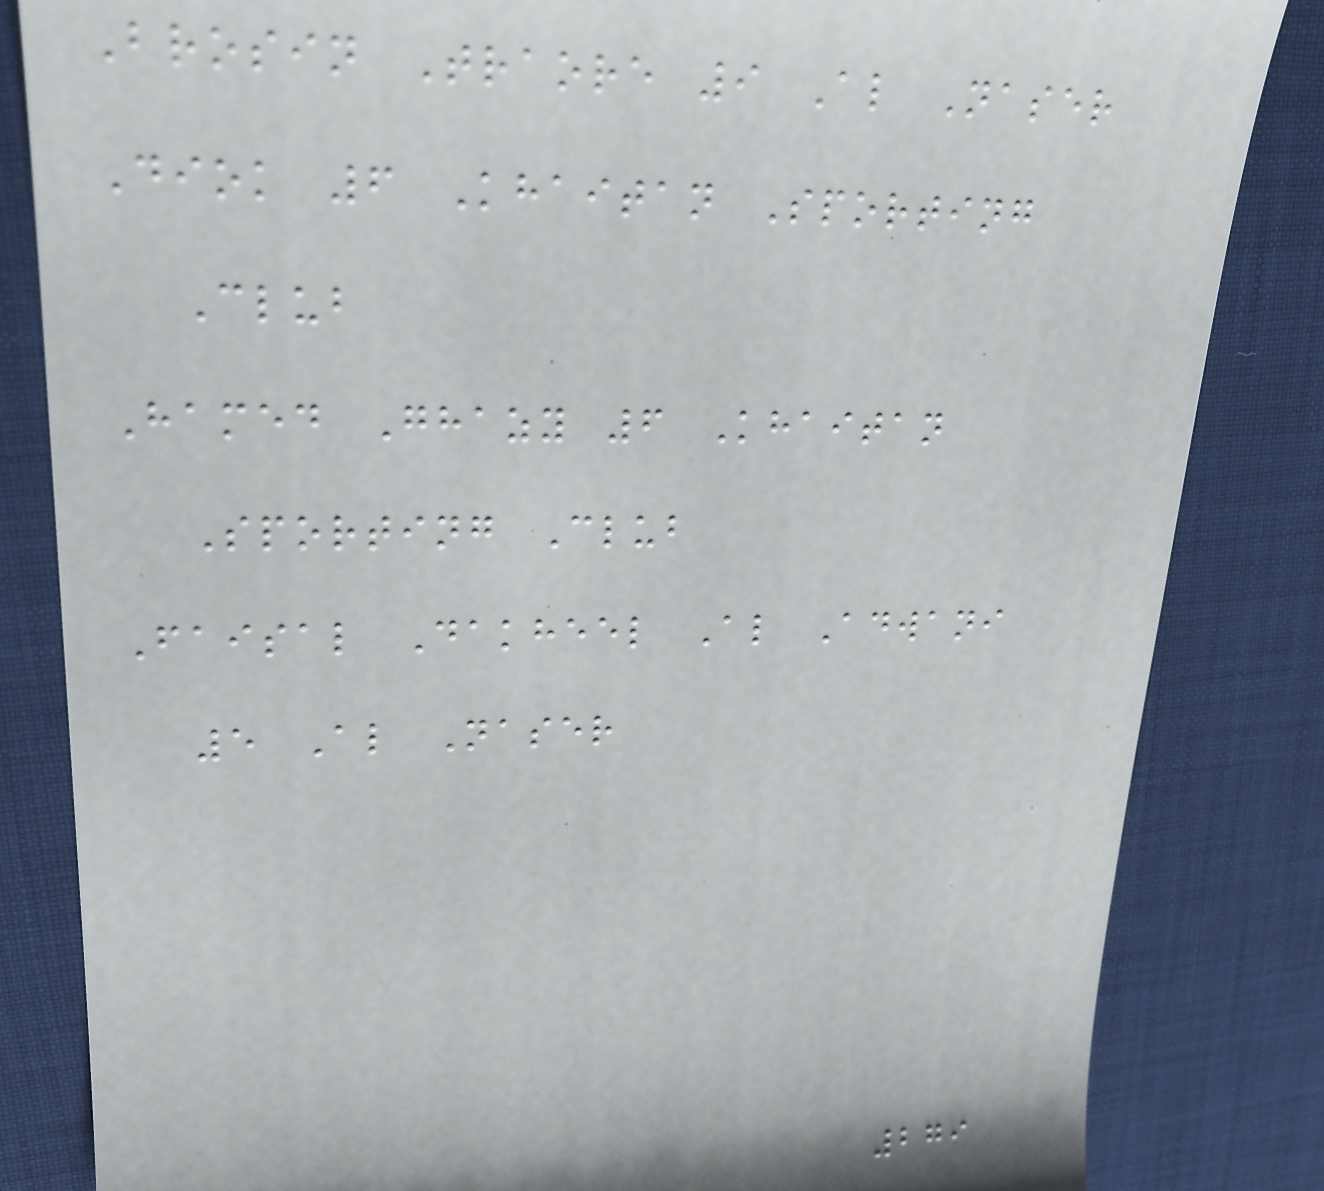Brosin Traore 9 Al Naser
Diok 6 Khaitan Sporting
Club
Hamed Ghazy 6 Khaitan
Sporting Club
Faisal Dakheel Al Adwani
5 Al Naser
279
